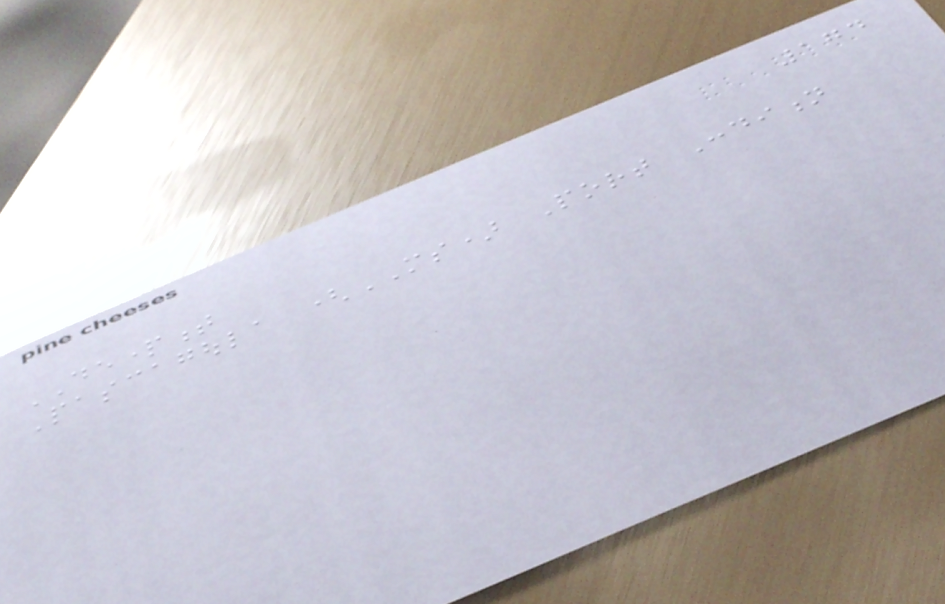174
DEPARTMENT
Pascagoula (MS) Port Condition
